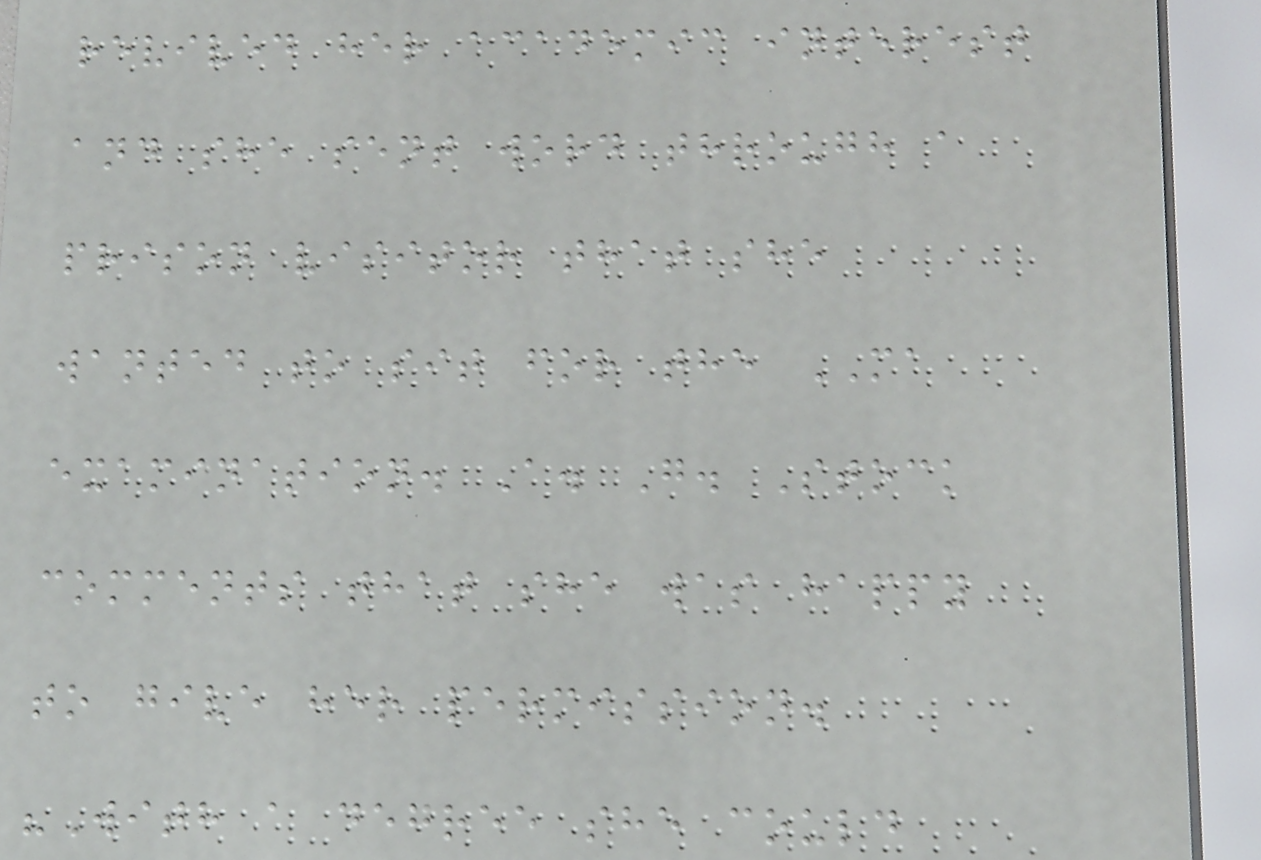revived her academic interest
and she sent word through a
prison visitor that she
wanted to sit for the MA
examination. A. G. Stock
comments that she was happy
to give her permission.
"With a degree she could
